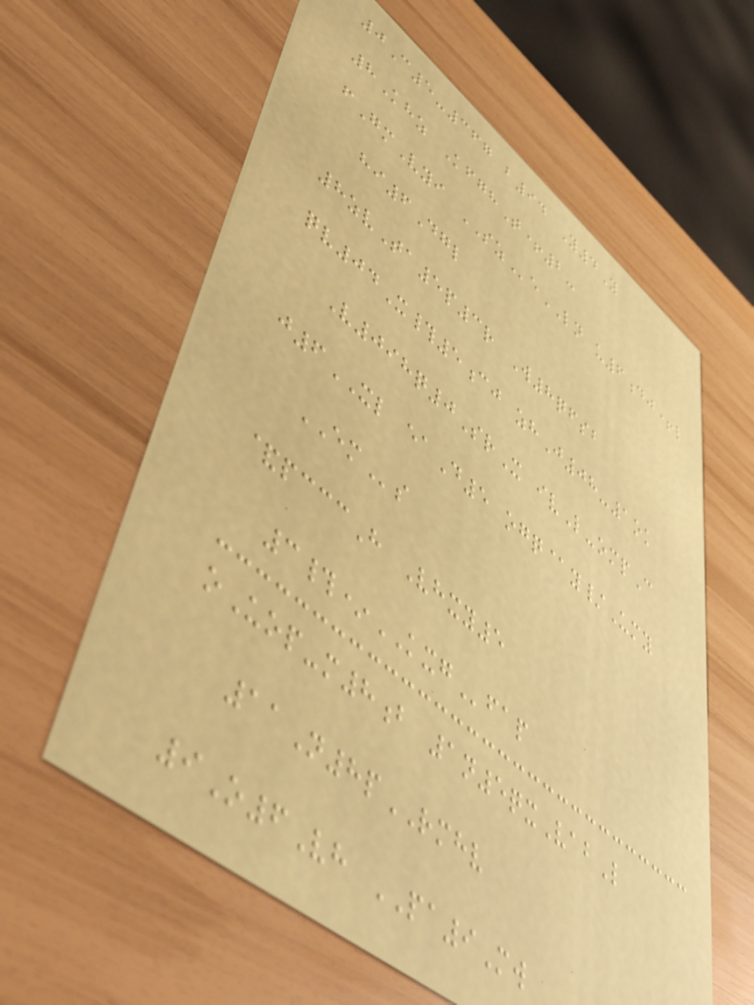0C5-367 b94 Y4Y
8Khz KfghT+2-
fGmVyi SZeLN u6dj+l
hi6Dgl
8zvTa5p3r W8qfsb
qv04X#5cj zhJ08-1ok
V098q0SrX ivL-ompC
j6XL eaD5 ogq@y/Umy
EMs
&pcccH Vhxy5
3#*KXGfap
oUop-m8b 1n5qxVabL
11N8pRMHV
9O6Vh PA9Mw
